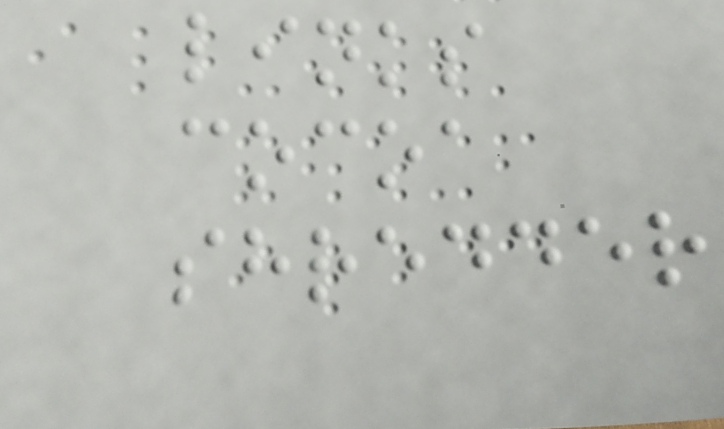links
cocoa
shredder
